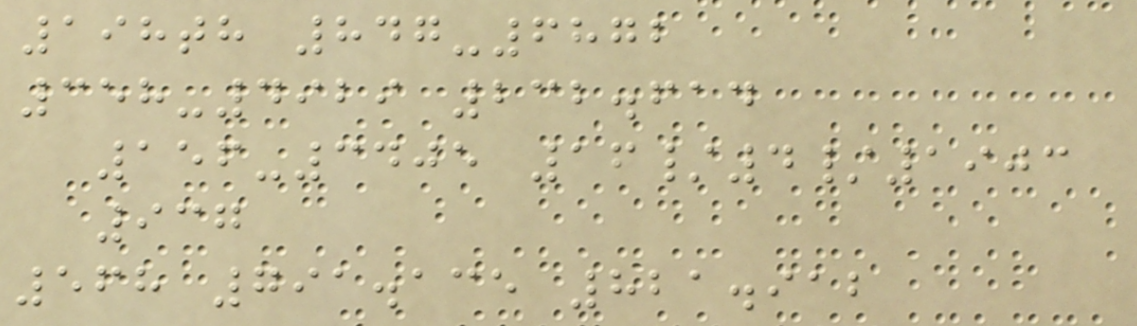198th 847-6872
358-4929 232.614
156-3405 16/4/1903
937
568 791.135 821.912
